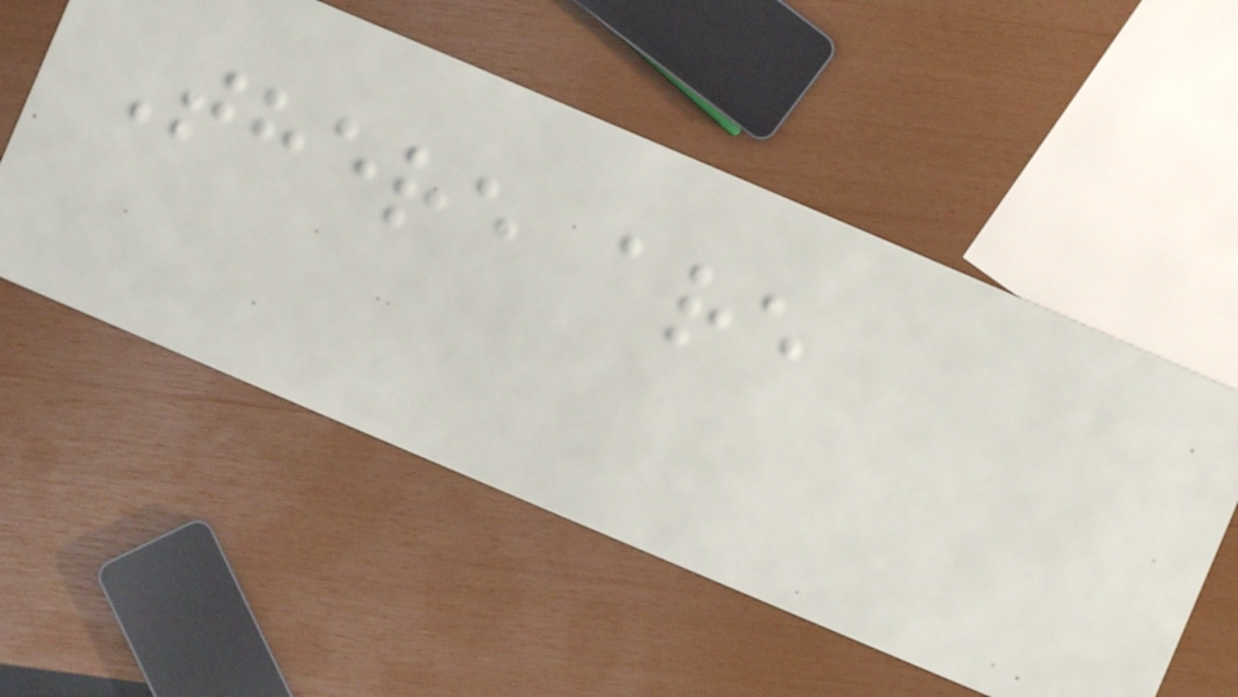There are
